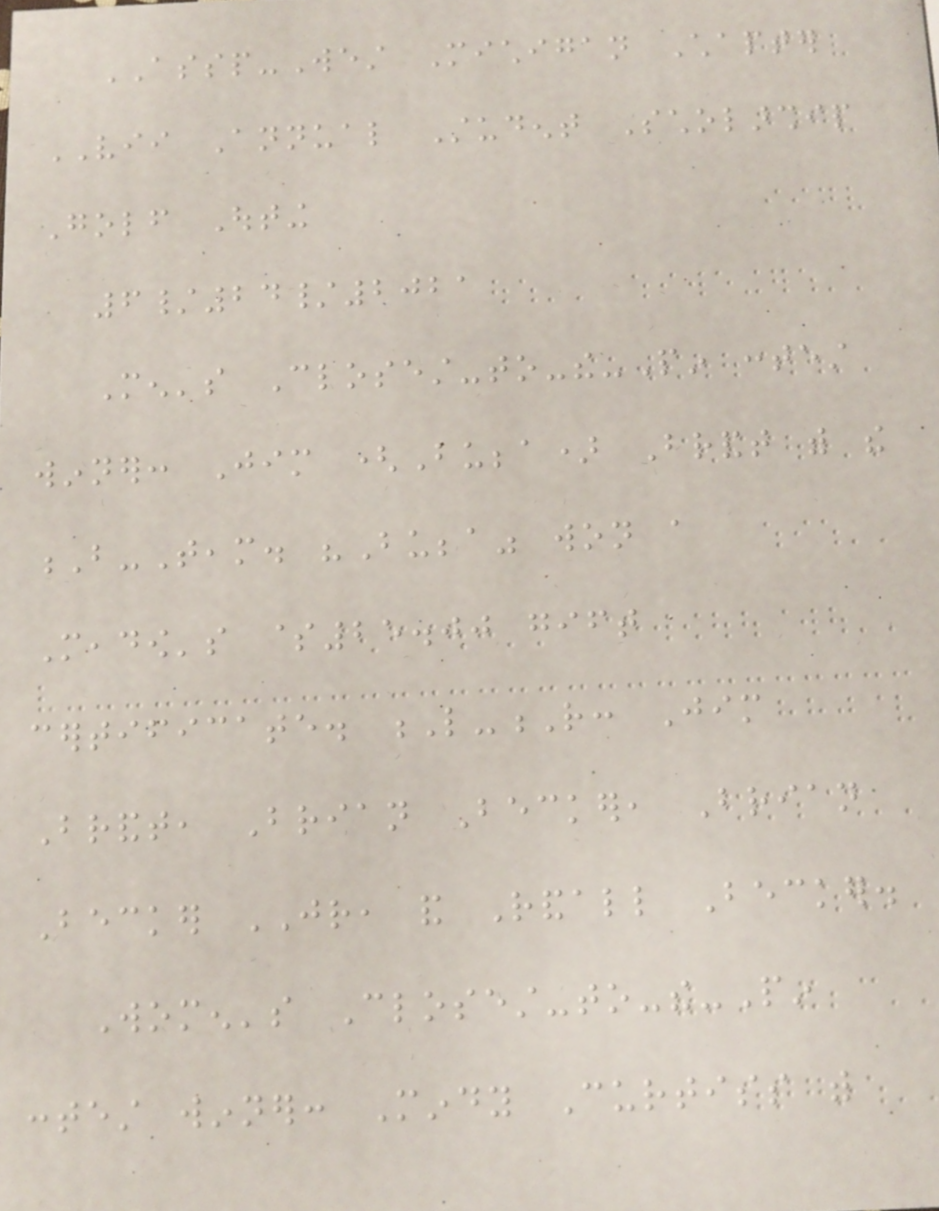ASSP-West Michigan Chapter
VII Annual Student Scholarship
Golf Outing
6/24/2021
Men's Closest-to-the-Pin contest
winner: Jim (Bubba) Brandt with the
B-Team. "Bubba" won a
Meadow's $25.00 gift
certificate. L-R: Jim
Brandt, Brian Becker, Brian
Becker JR, and Randall Becker.
Women's Closest-to-the-Pin
contest winner: Mindy Curtiss with
